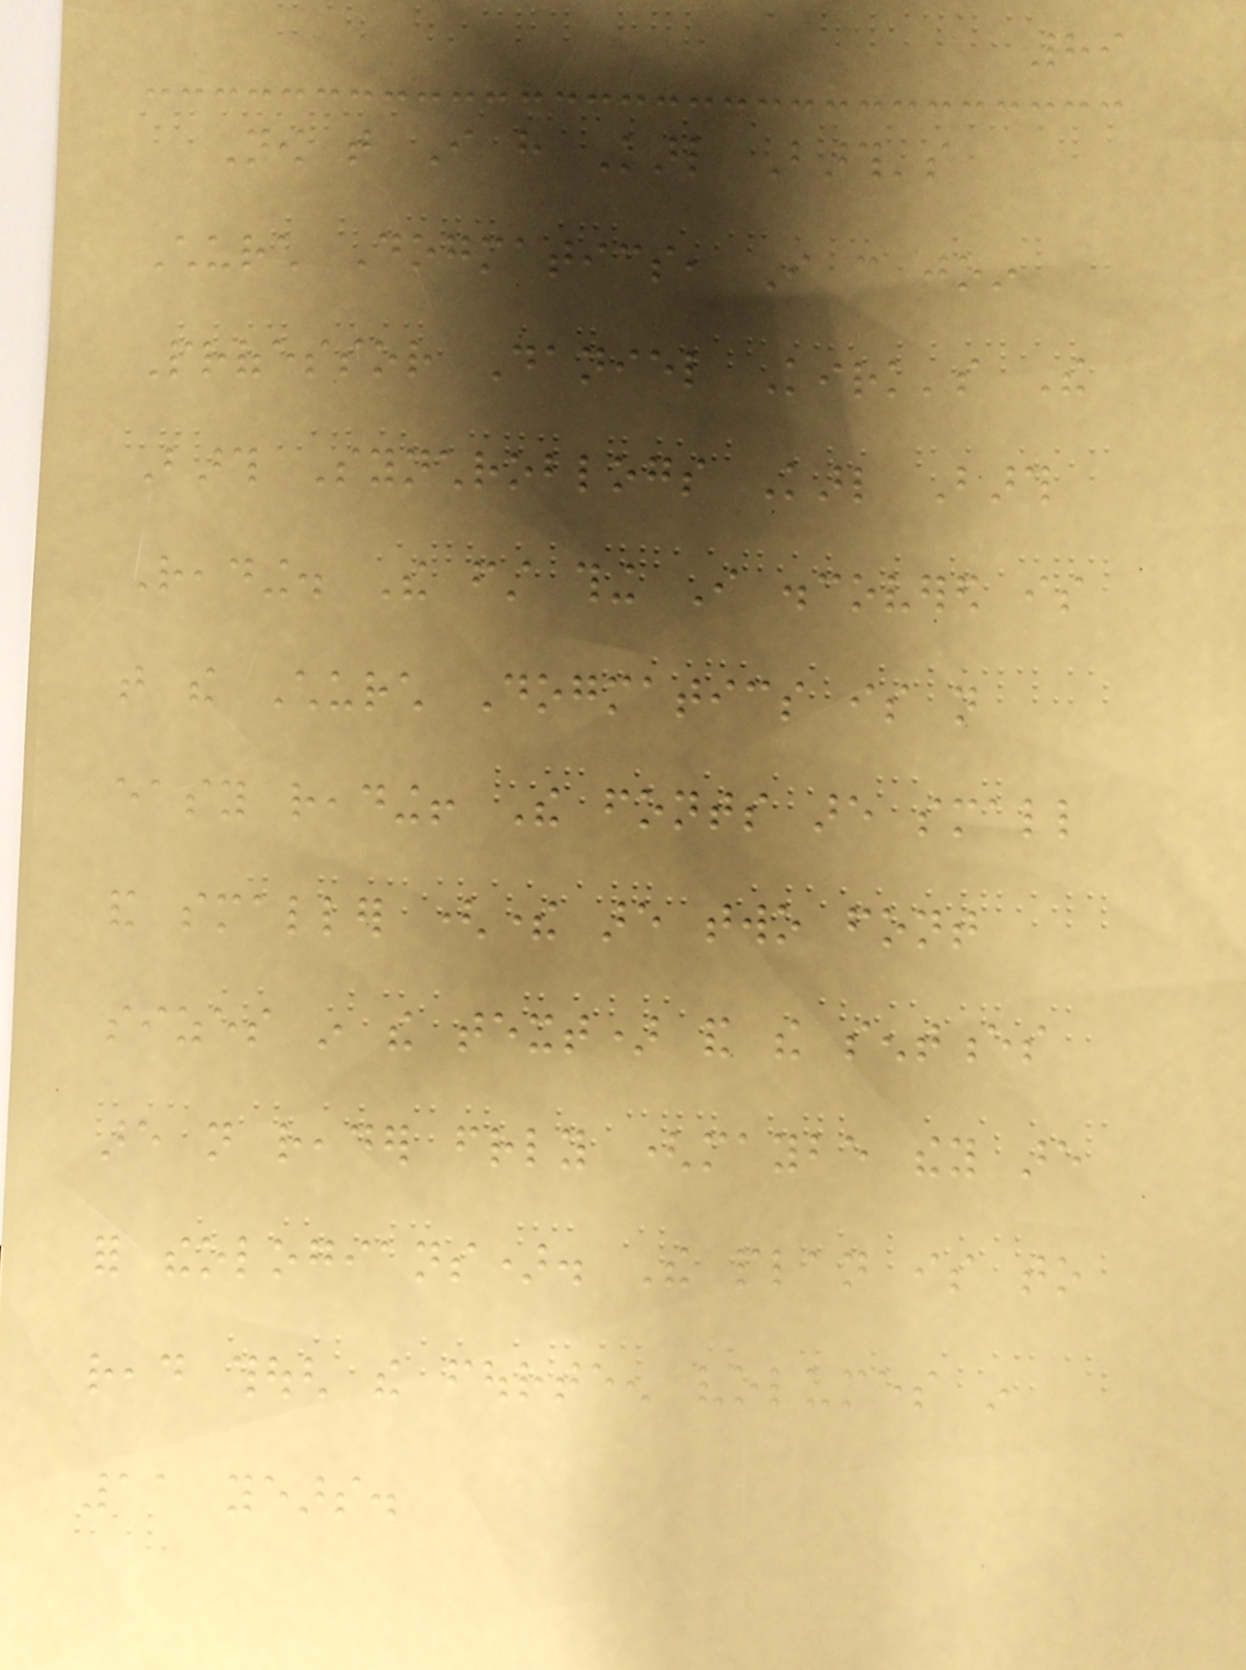89
Now that I have Karl Barth's
Church Dogmatics, I can join
Professor Daniel Kirk's The
Barth Synchroblogs Karl Barth
Reading. The first thing I discovered is
that the Church Dogmatics is not
easy reading! The fonts are small
and smaller (there are two font
sizes in the text) and the sentences
are not reader friendly (maybe they are
for theologians). The plan is to
read though the fourteen volumes in
11 years.
